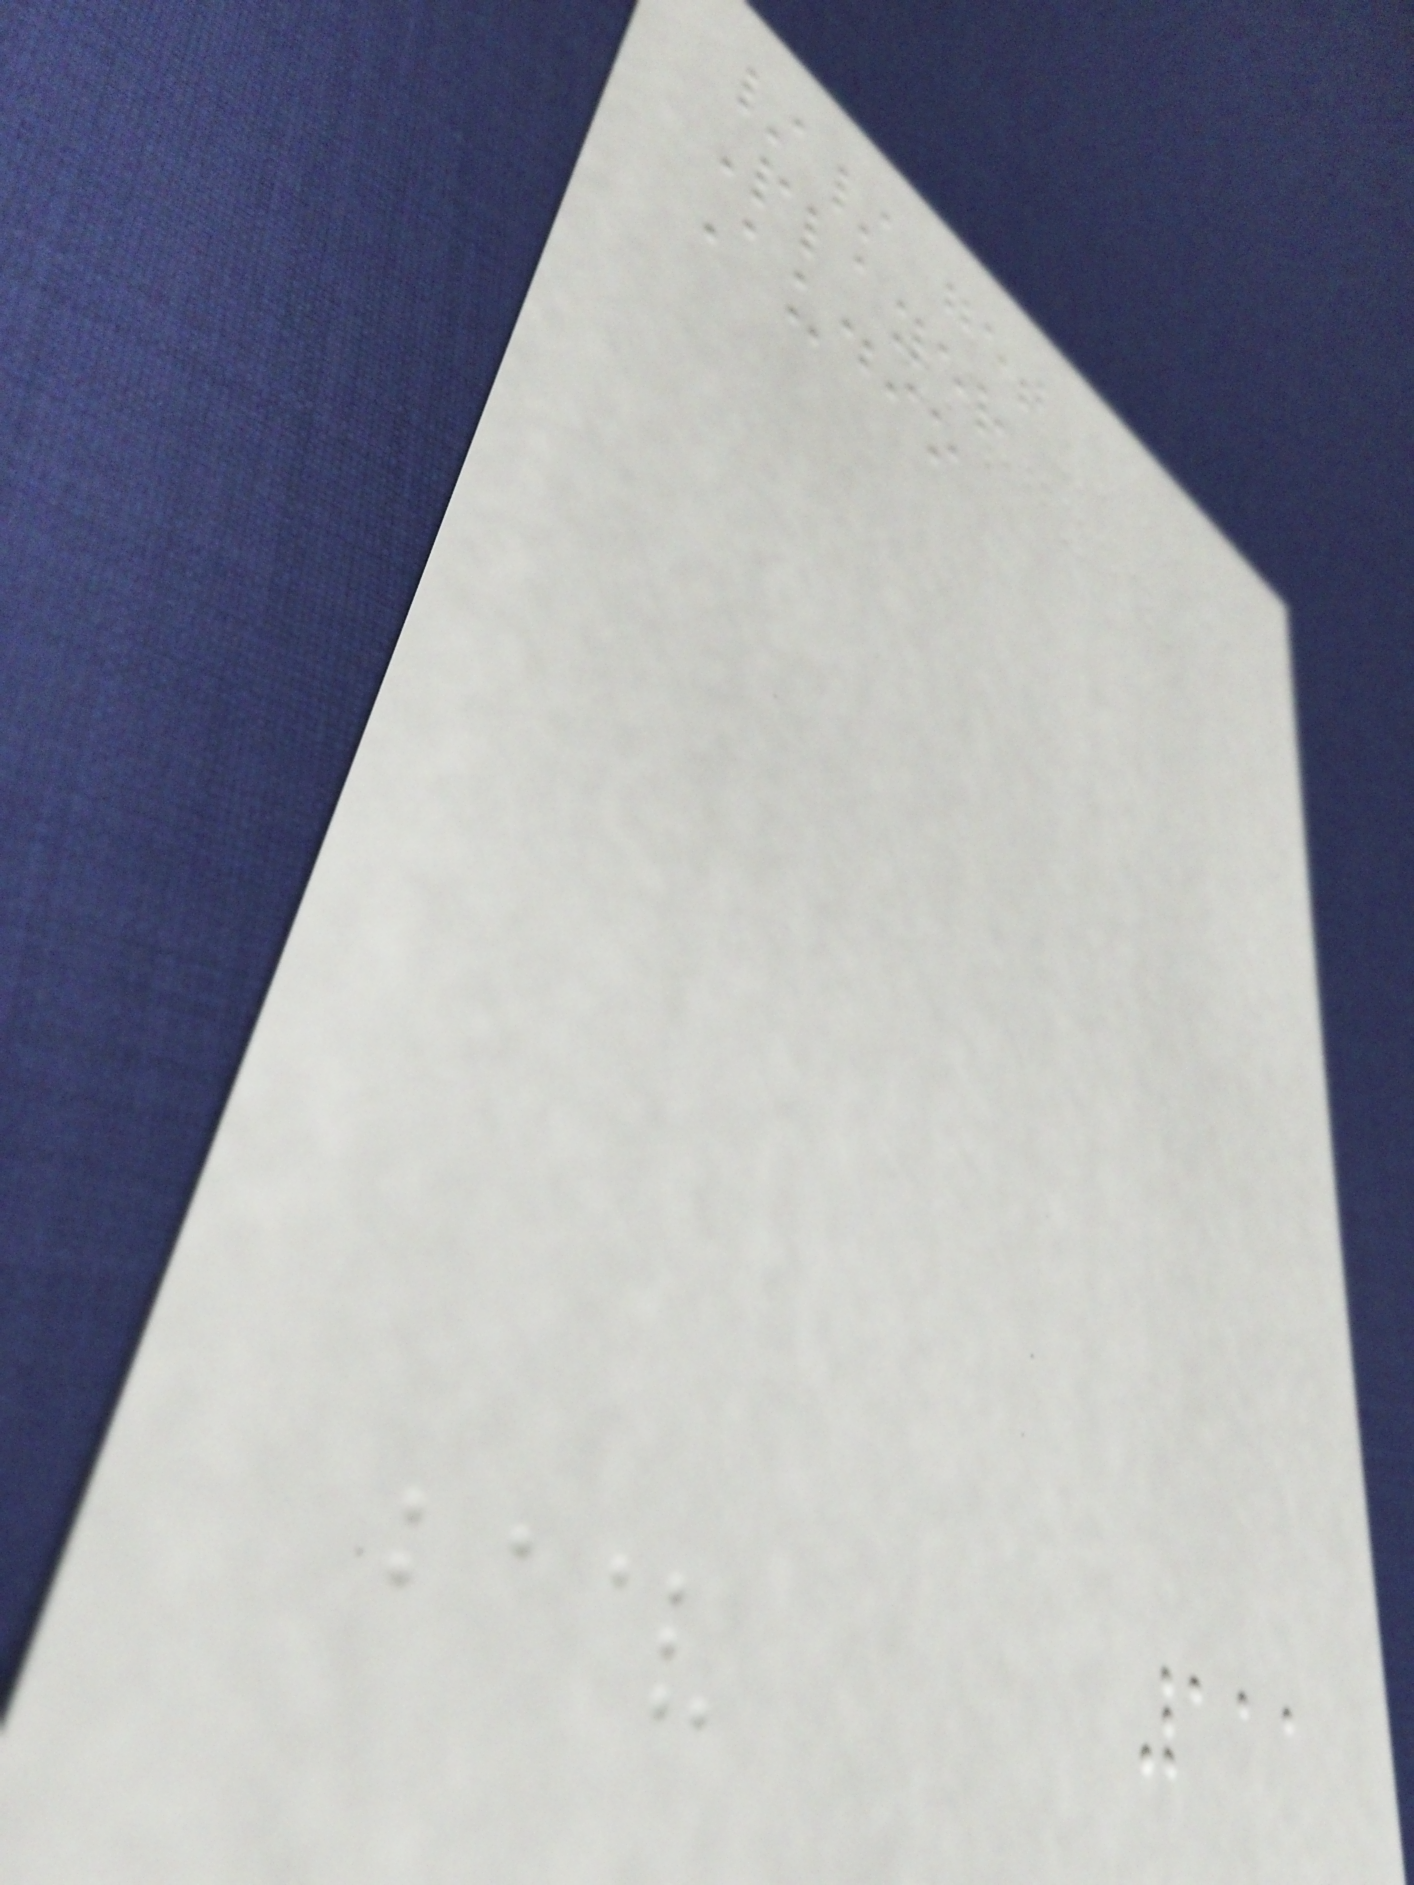// get
Player
Audio
111
